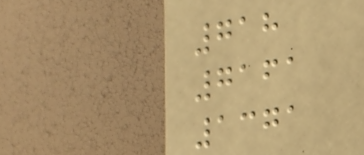718
7161
1371
